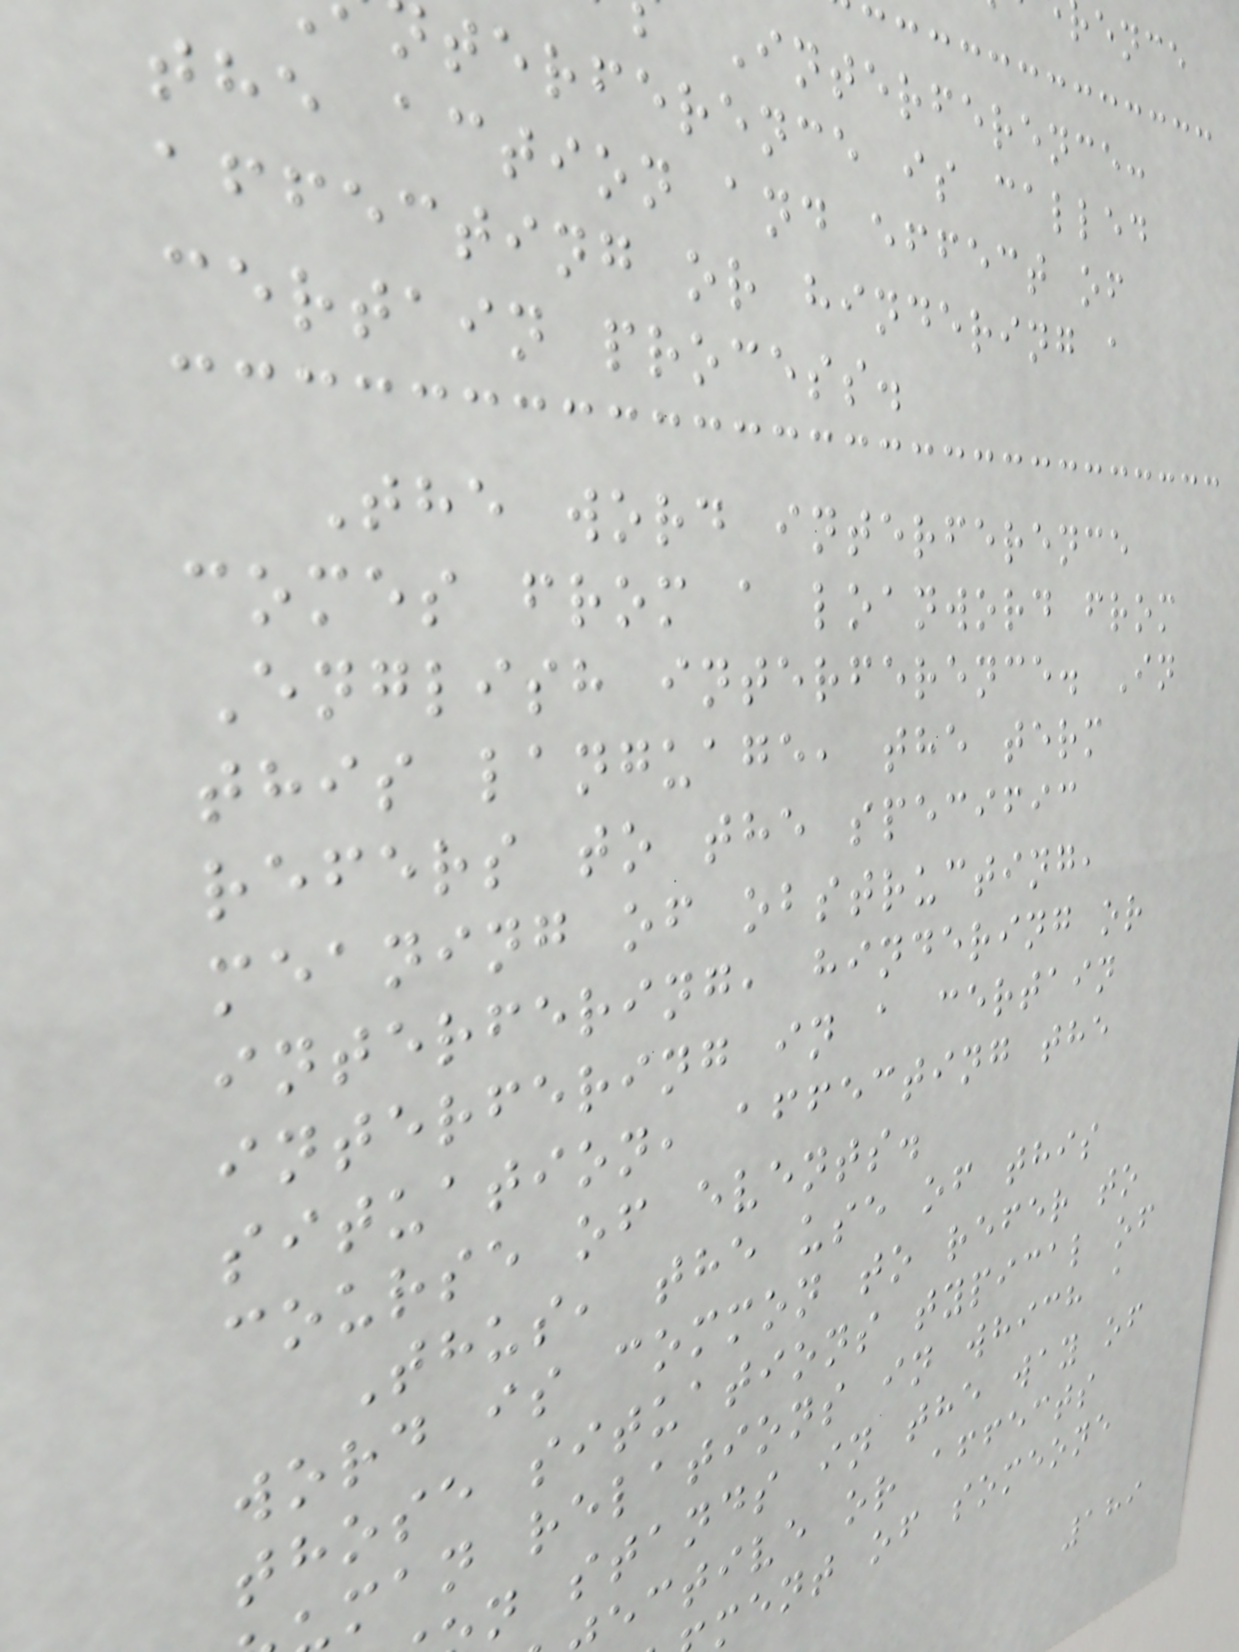Interference:
terference is called
the action and effect of
affecting or hindering a
certain process.
The word interference
comes from a loanword from
English interference. In
this language, the term
refers to the specific
meaning of obstructing,
interfering, hindering or
interfering in a certain
situation, affecting the
course of events.
Thus, the use of this
word is common to refer to
those situations typical of
man relations in which a
n stands in the way of
ective or affects
ment of someone
189
